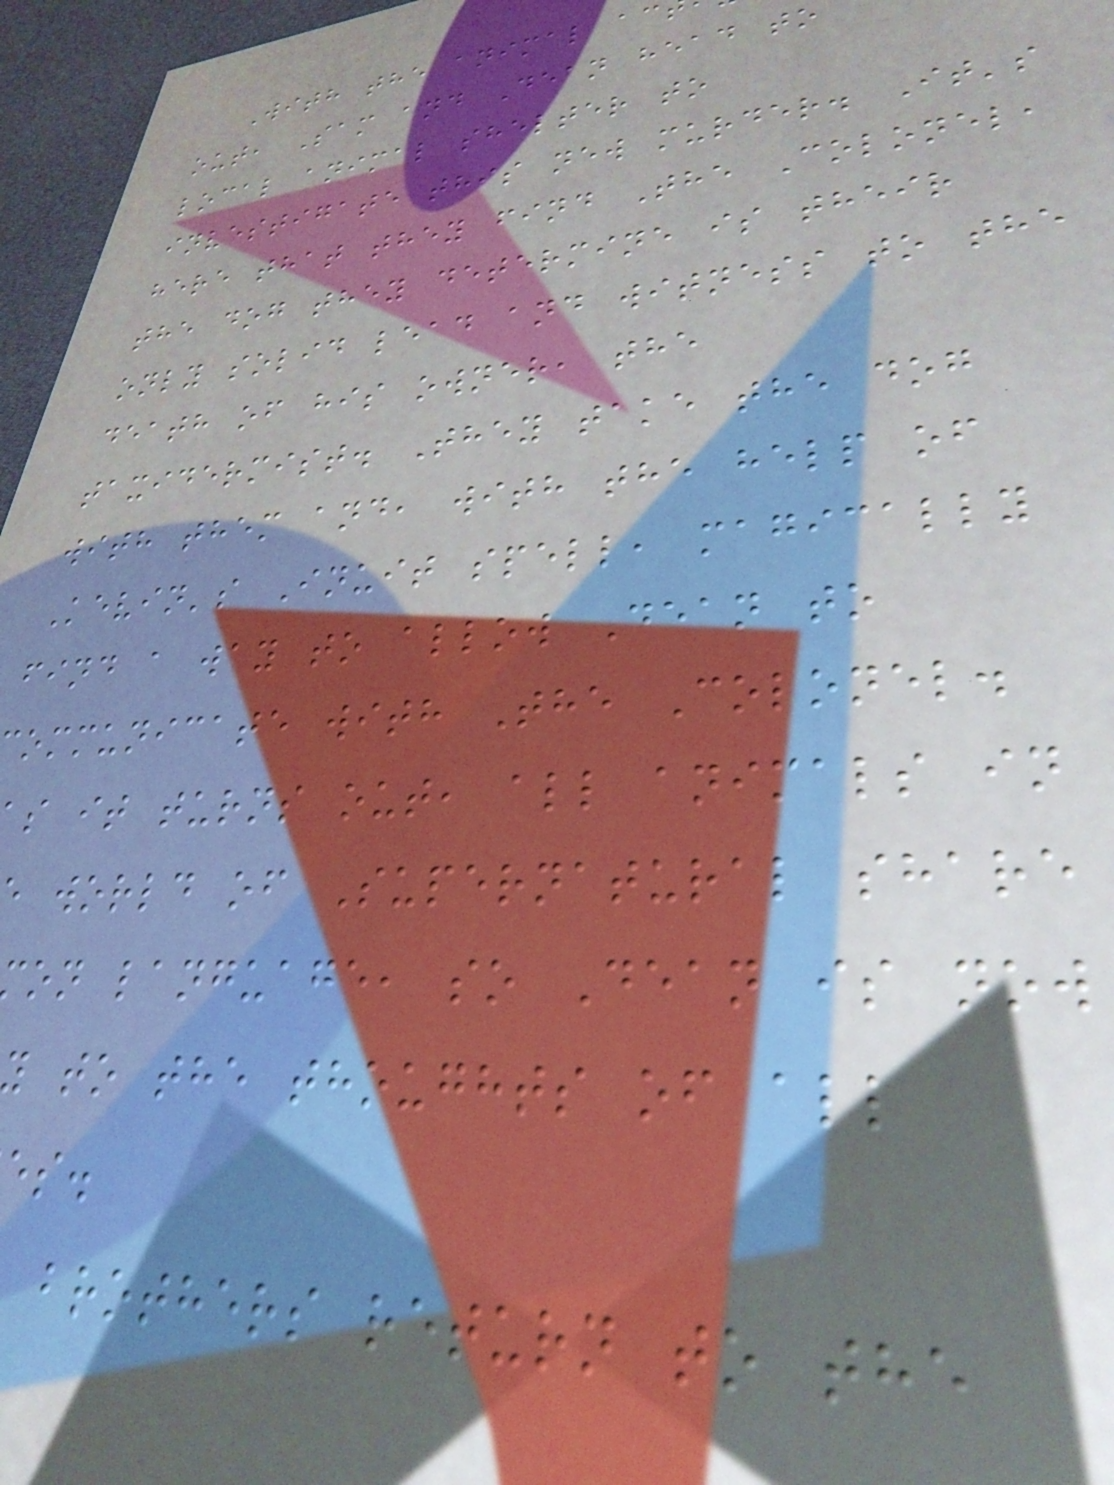With the animal ac
out, Sam and Dean head to
local animal shelter to
investigate this new murder. It's
here that they find The Colonel,
the dog they determine is their
only solid lead and witness to the
death of his owner, the
taxidermist. They take the dog
with them and, with the help of
Kevin's Inuit spell, magically
find a way to allow Dean to
ommunicate with The Colonel.
s it turns out, all animals in
world of Supernatural share
on language, so Dean is now
to the thoughts of all
brothers return to the
